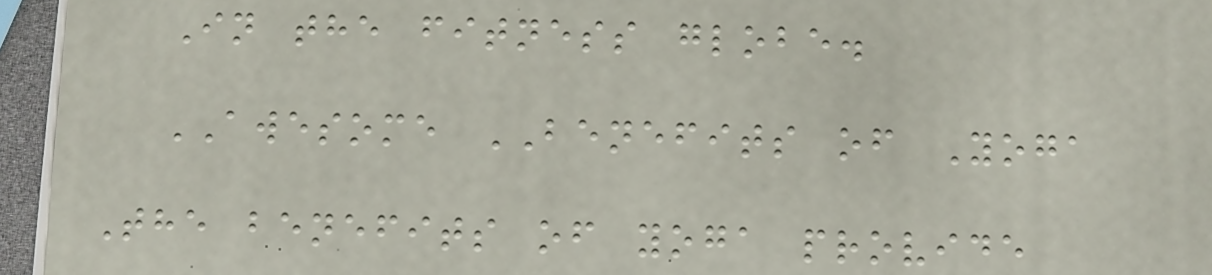In the fitness globe.
AWESOME BENEFITS of Yoga
The benefits of yoga provide
